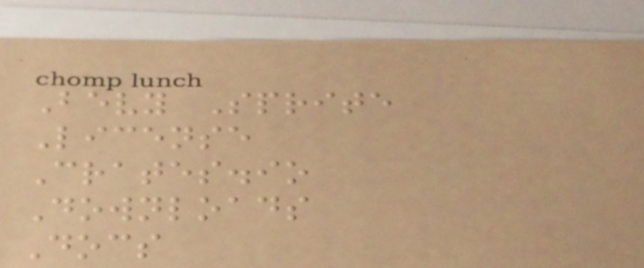Bevy Sprite
License
Crates.io
Downloads
Docs
